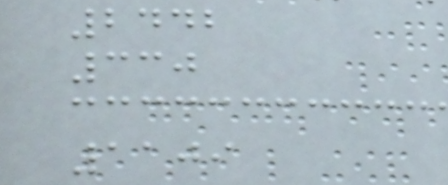2442
330
1109
